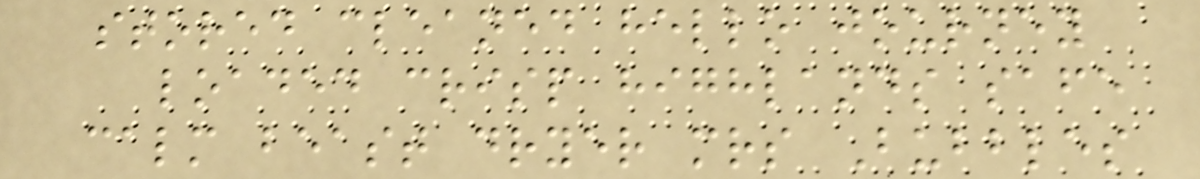stored cleaned hello journey
loaded crisp highlands safe
calm beast dryer mrs Bubbles
